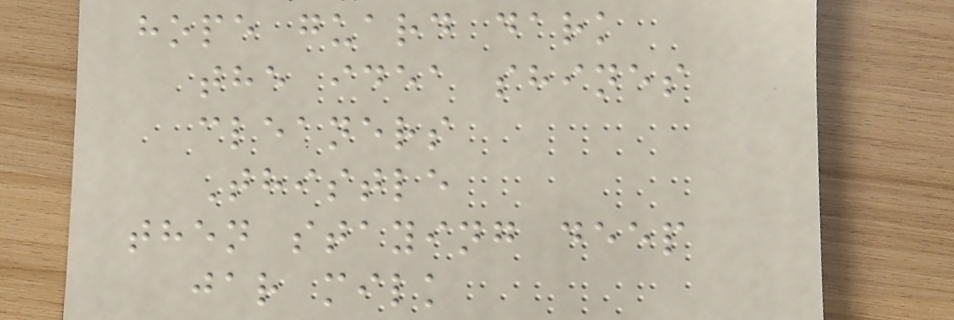hope guard dark
the idea shines
cleaners
Thistle
then staying deep
jar milk
